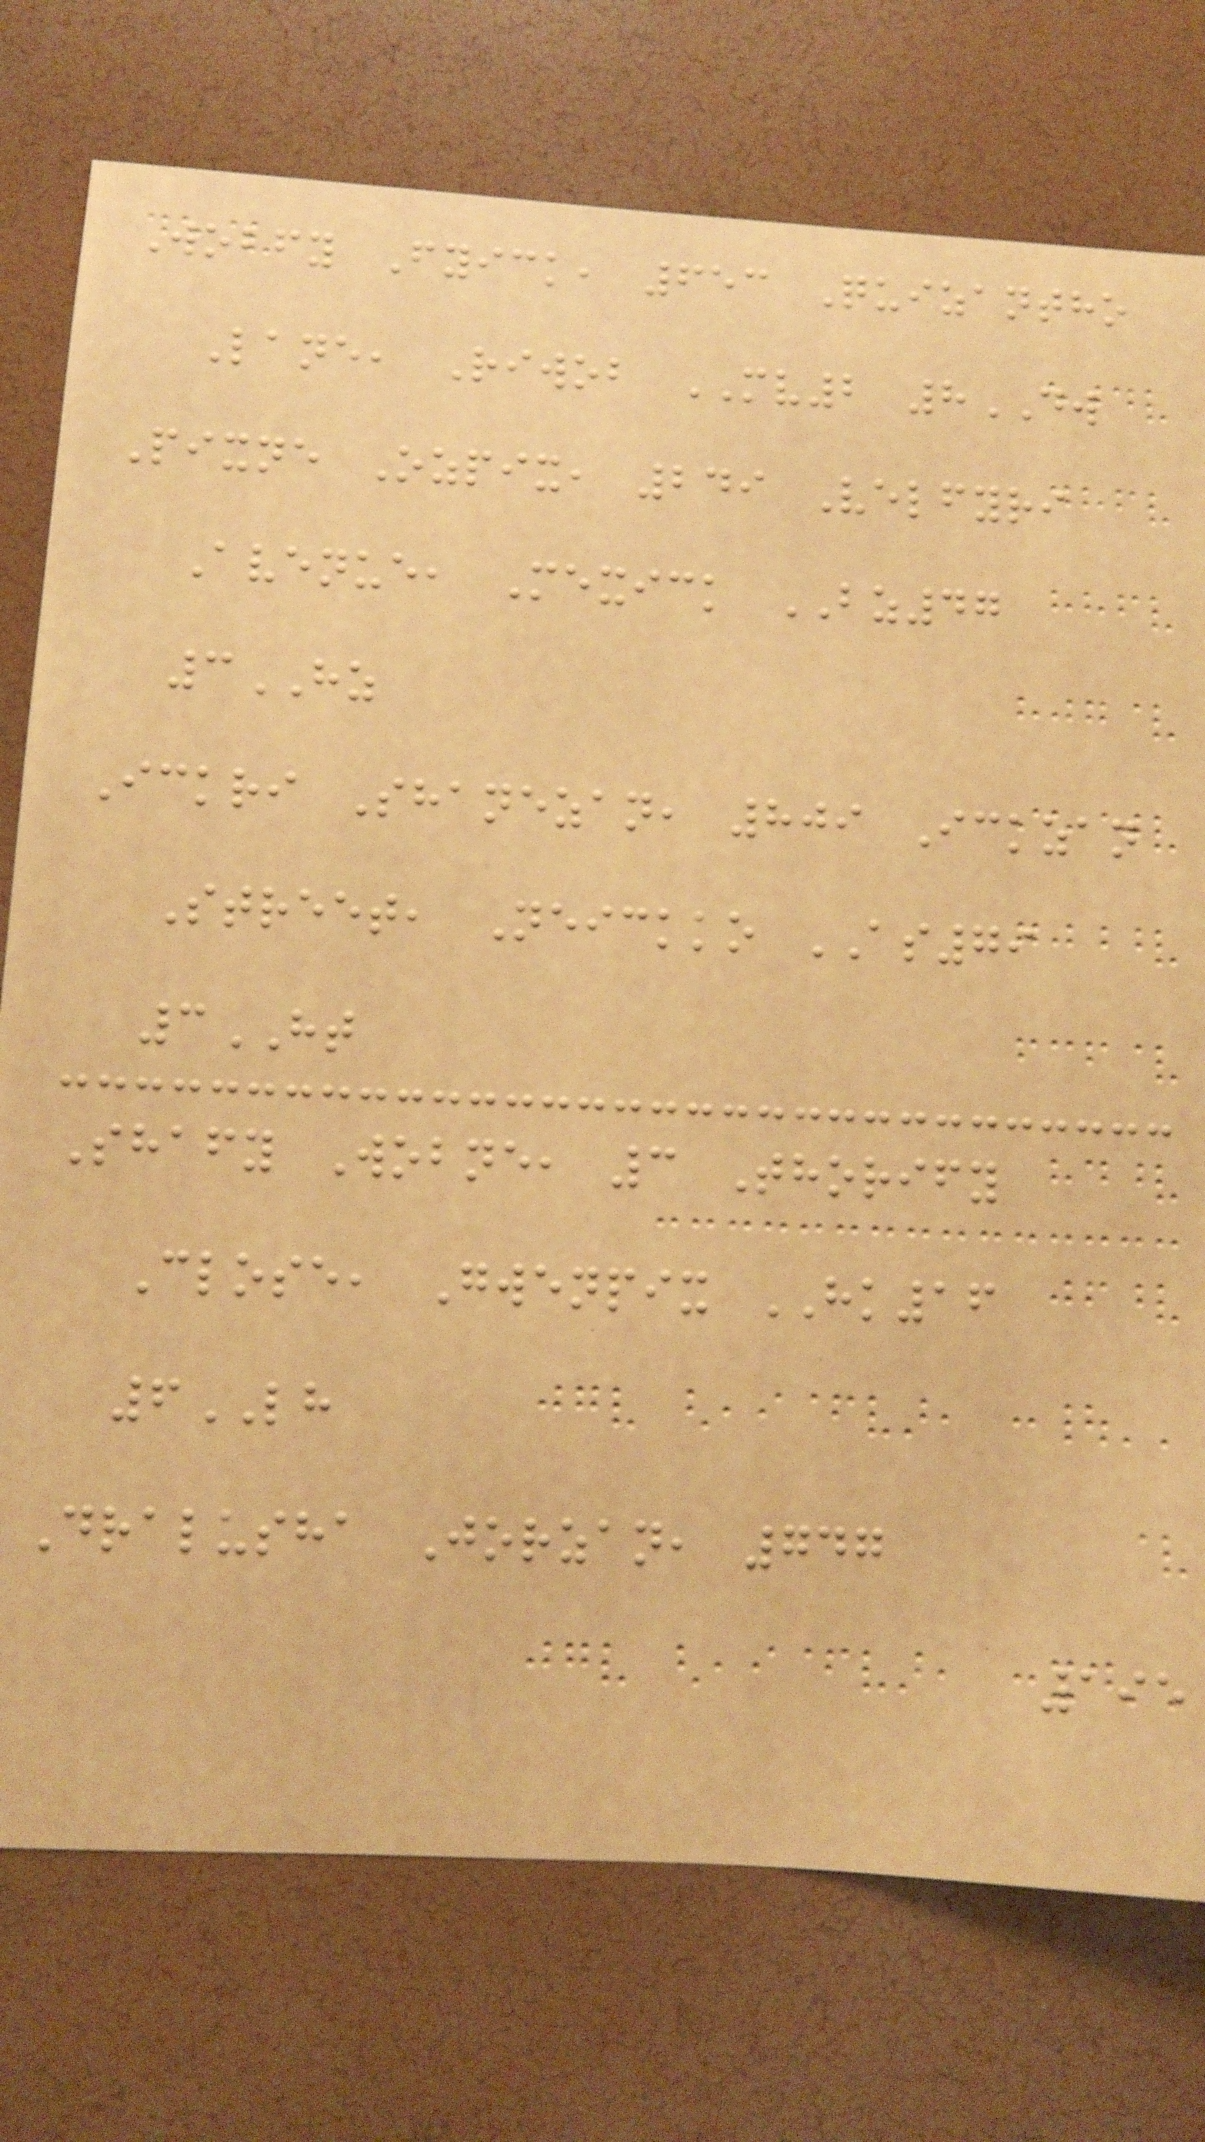Wobfy Fyick, 653 Quizantho
Lane, Riwob MV2 8DW
Pixne Ozpix, 249 Velfyri
Avenue, Mexick BZ47
3HZ
Ickri Shanezan, 809 Ickzan
Street, Neickko AS79
3HT
Shafy Wobne, 3 Thorify
Close, Gwenpix HK16
6LH
Dralusha Jorzan, 747
195
